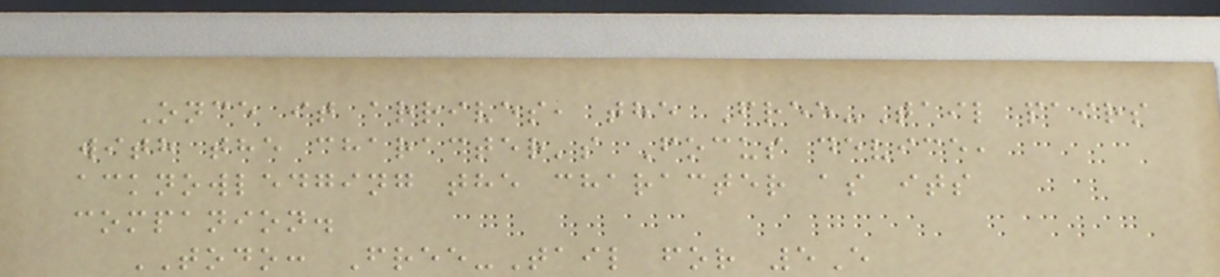Once it arrives, the Free-Tail pairs
with the character's Focus device,
acknowledging the character as its
companion.
TODO: Free-Tail for 5E
